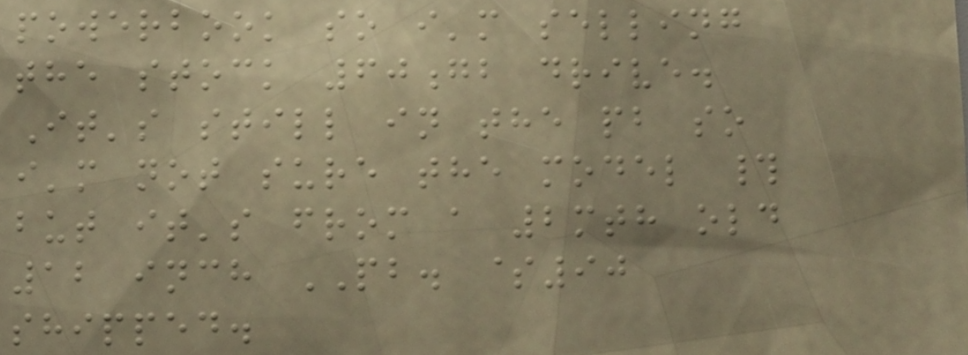powerbook so i'm selling
the stock 60gb drive.
It's still in the pb so
i'm not sure the model #
but it's from a 2mth old
12 inch PB. $90
shipped.
